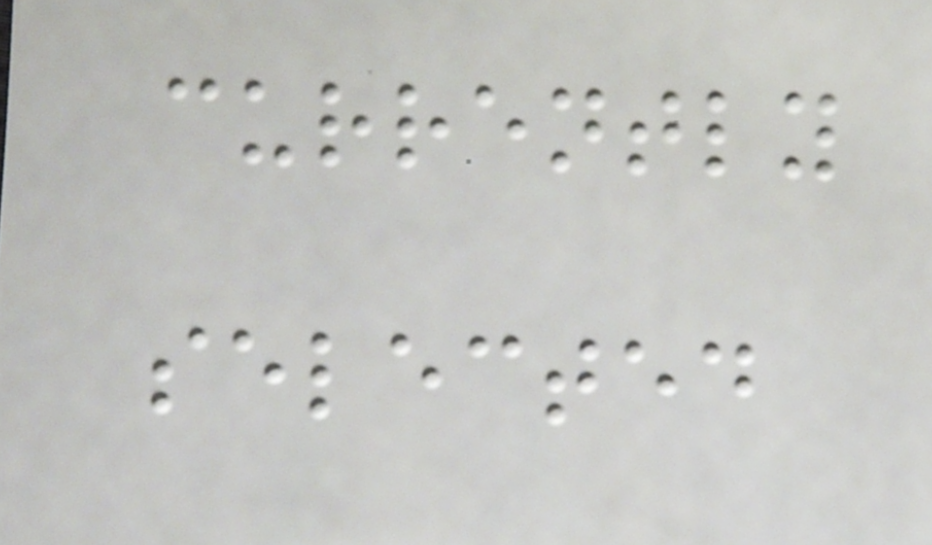currently
selected
